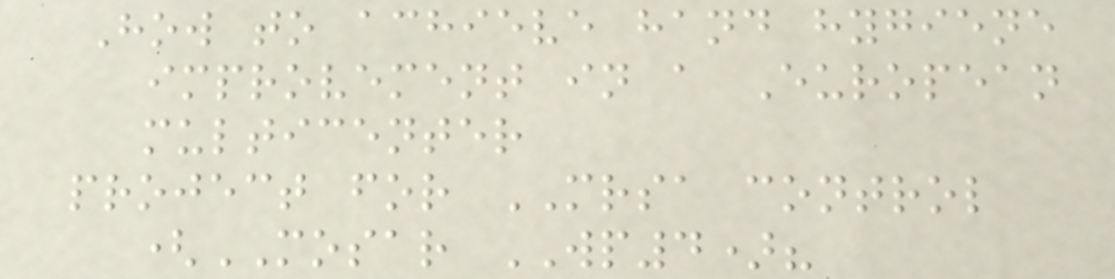How to achieve hand hygiene
improvement in a European
multicenter
project for MRSA control
(MOSAR WP4)?
